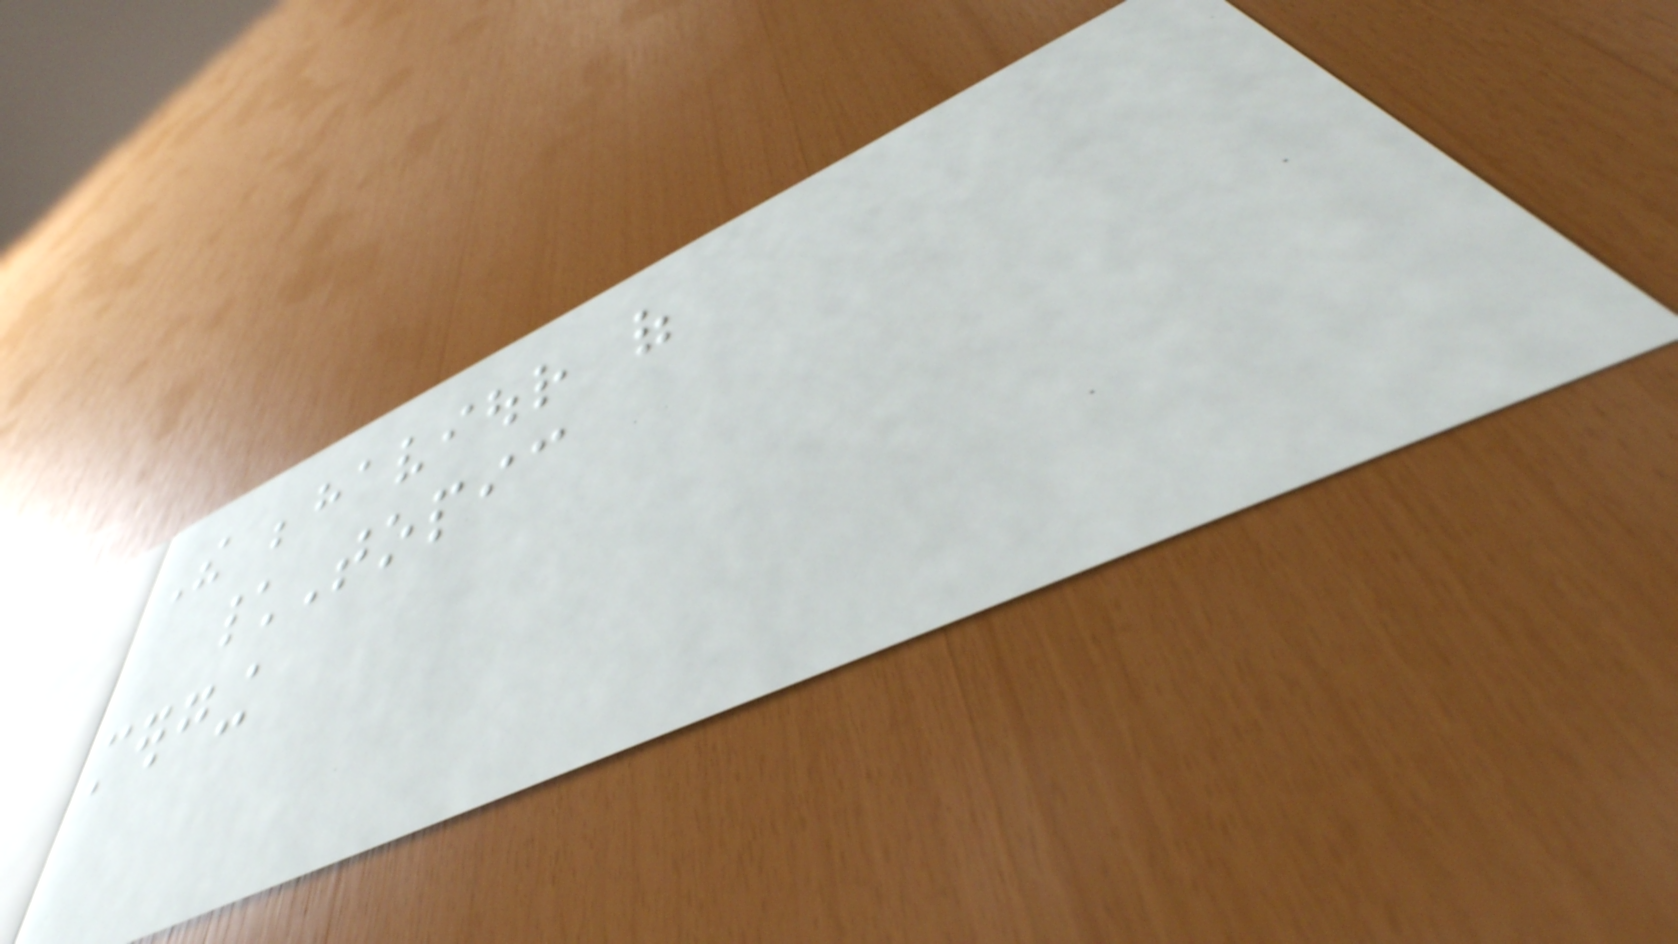The behaviour of
\Topic
merging
